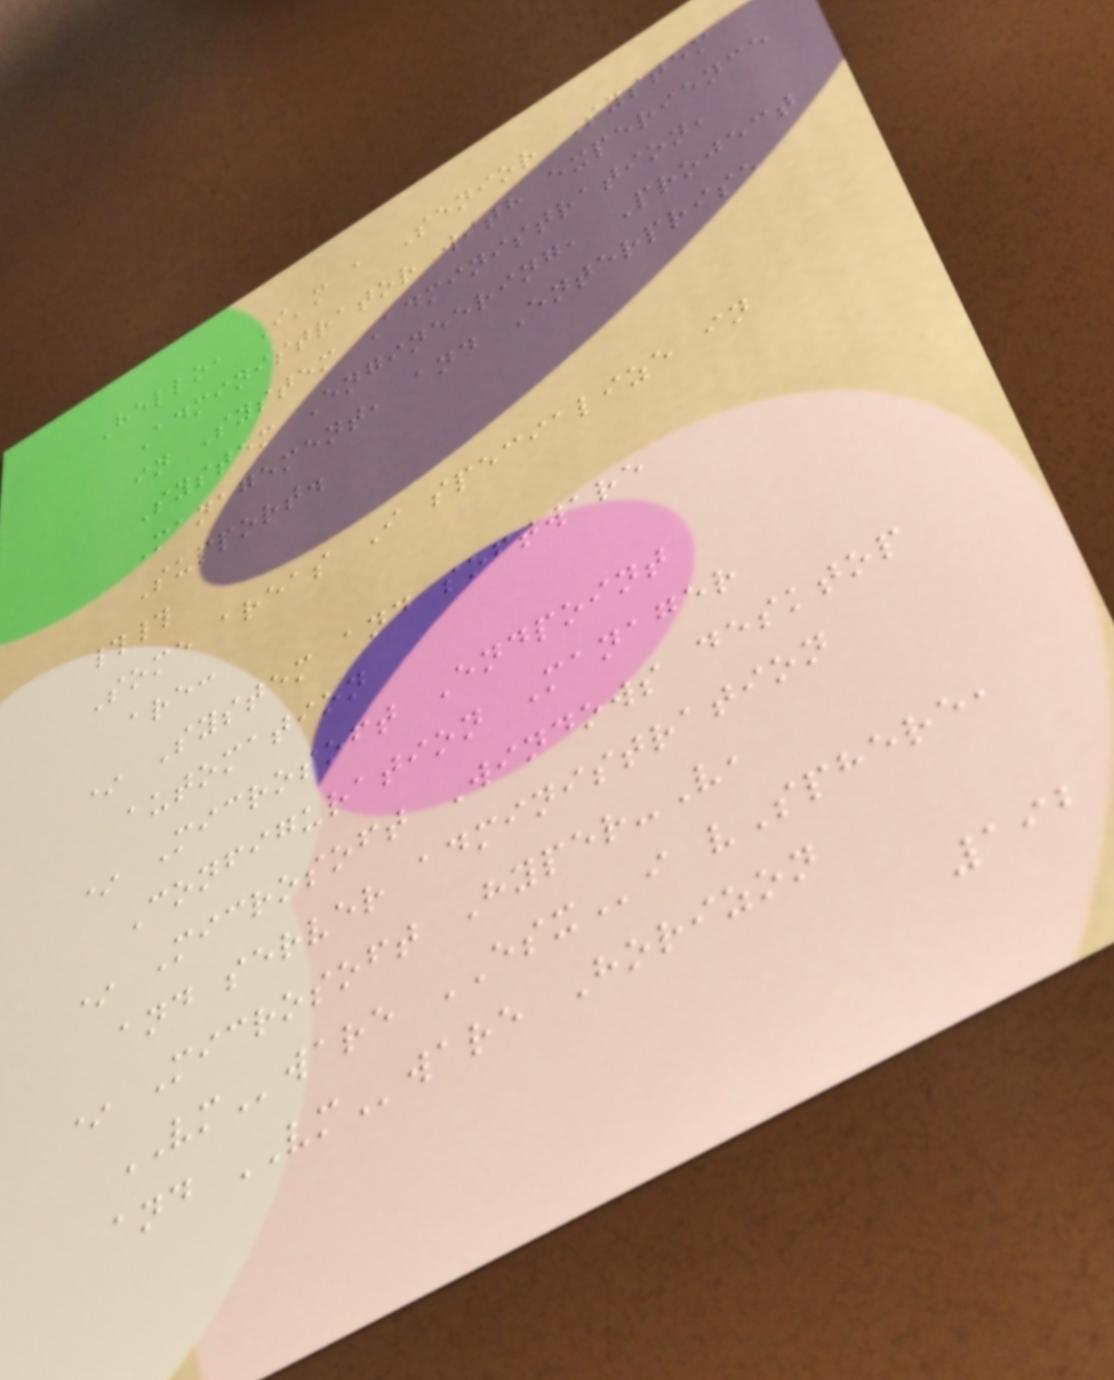Hello, I'm a Senior System
Administrator with experience
in System Administration,
System Engineering, Project
Management, and Enterprise
Support.
##
Some areas I specialize in
are:
* System and software
automation
* Microsoft Endpoint
Configuration Manager
* Microsoft Windows desktop
and server administration
* Microsoft Hyper-V,
VMware ESXi vSphere,
and VMware Horizon
192
